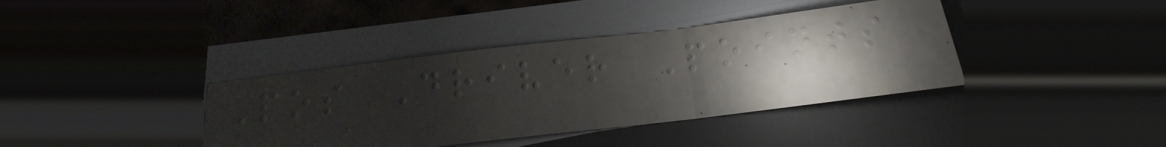Pos Driver Points
